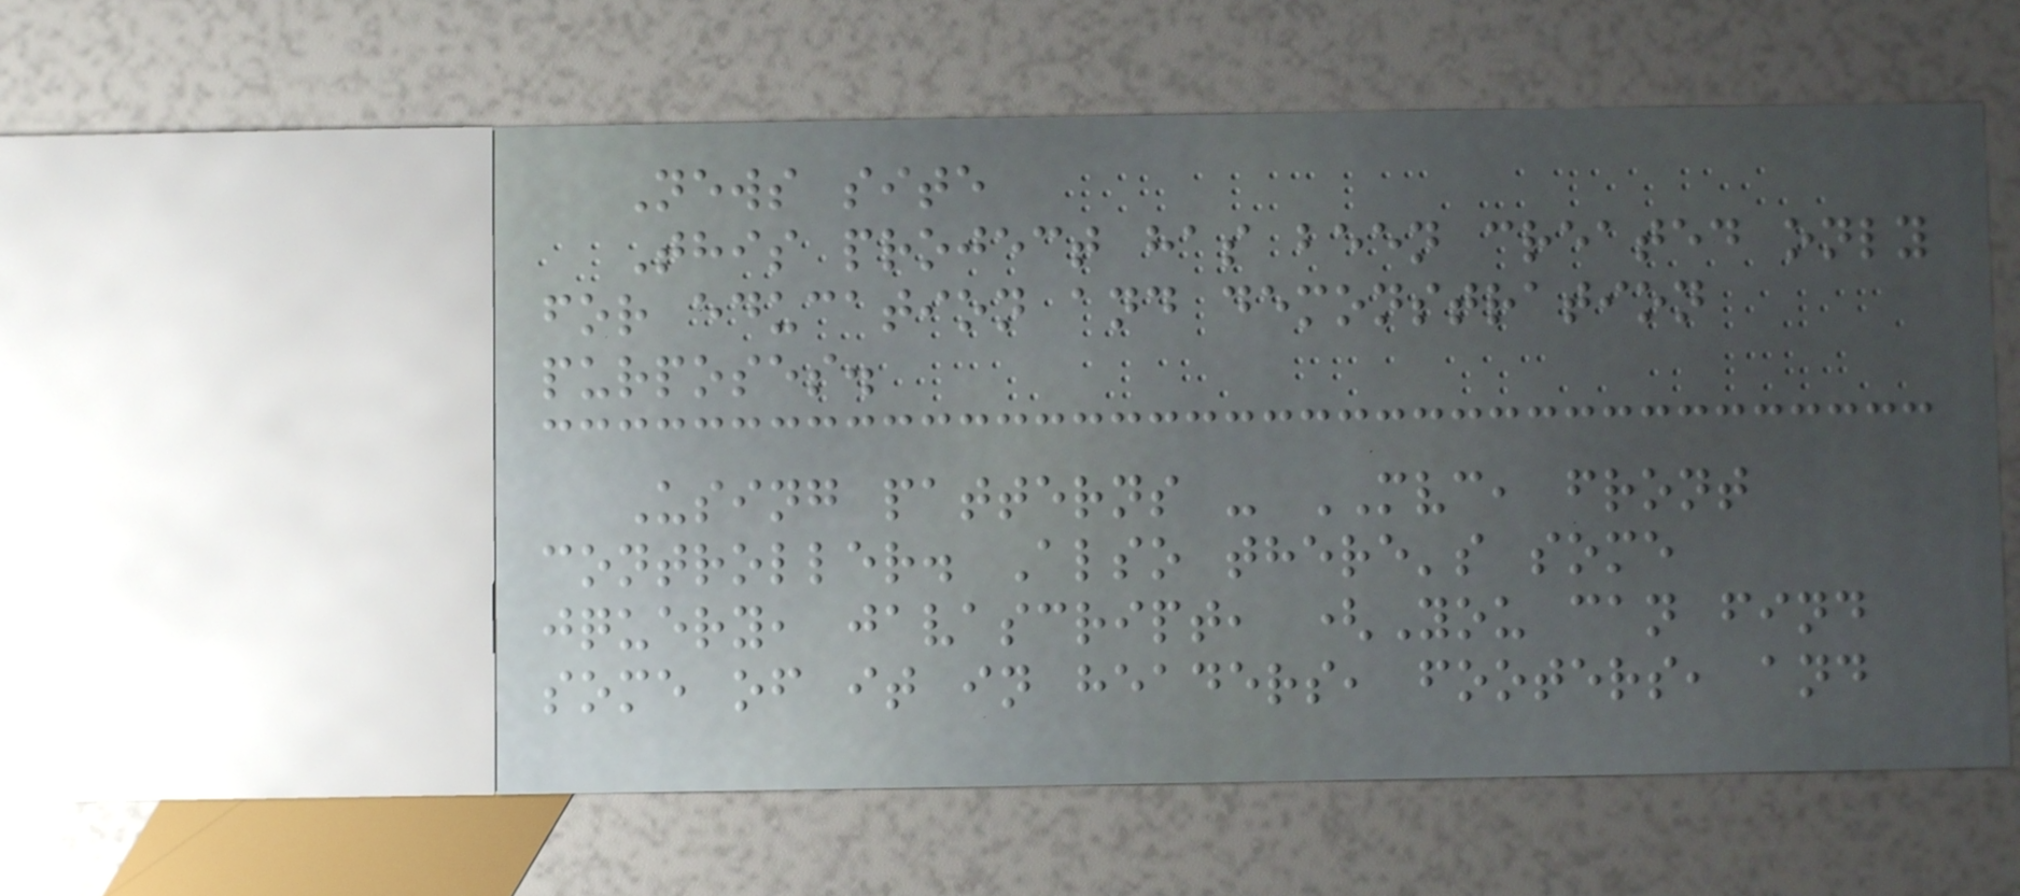News site
This project has been created only
for education and demonstration
purposes.
Using patterns - MVC, front
controller. Also there's some
jquery, javascript, (You can find
some of it in headers, footers, and
